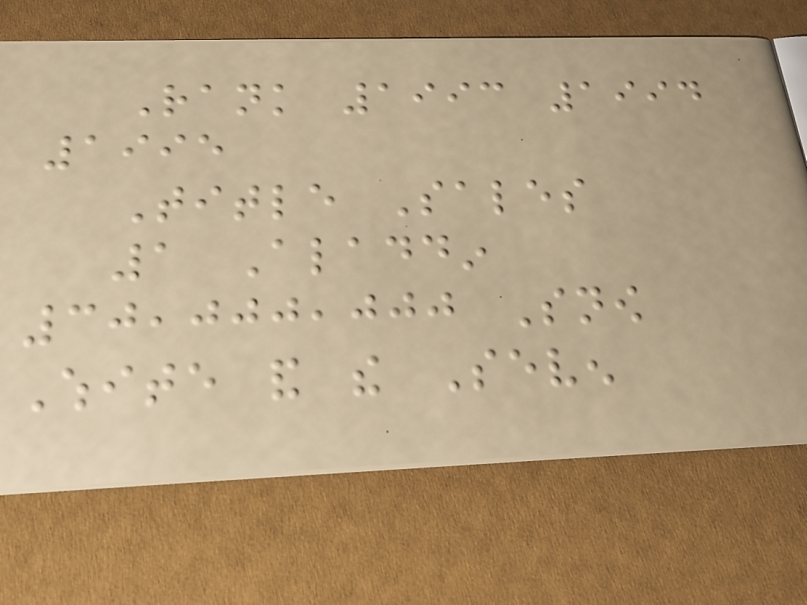Rank 1993 1994
1995
Title Sales
1 Aladdin
30,000,000 Snow
White and the Seven
